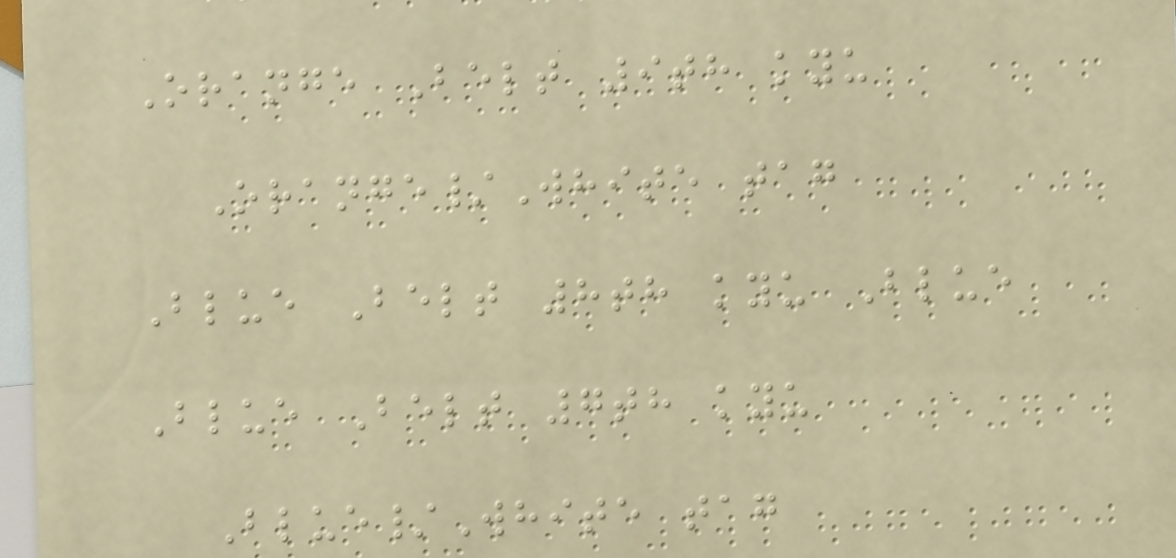Orange Belt 9th kyu
Orange/White tag
Blue Belt 8th kyu Blue
Blue Belt 7th kyu
Blue/White tag
